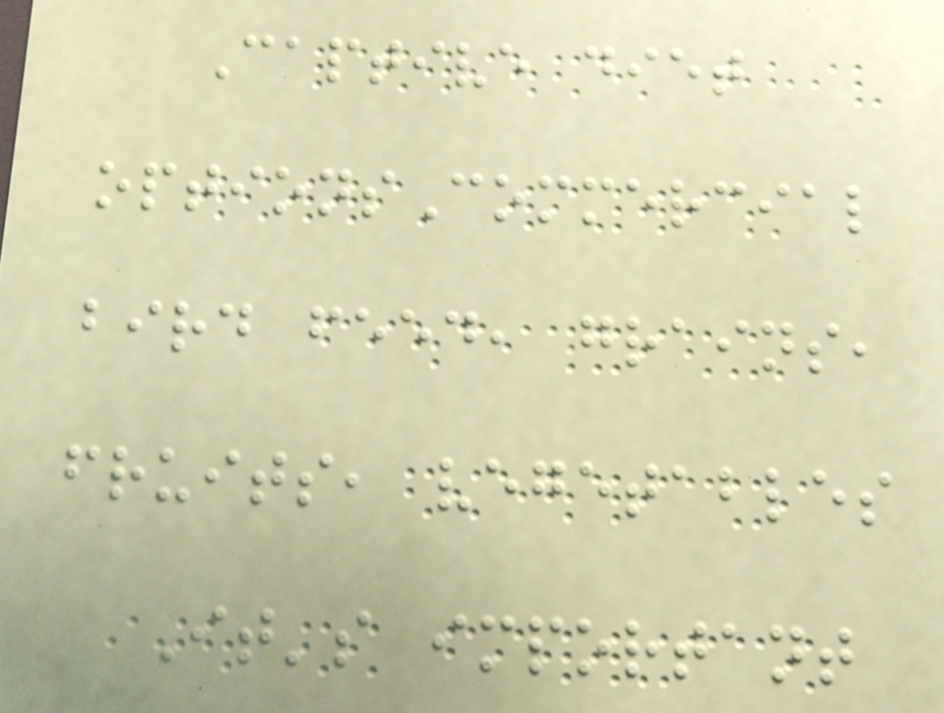Captive diet
optionsCommercial
bird feed, grains,
fruits, vegetables
It's important
